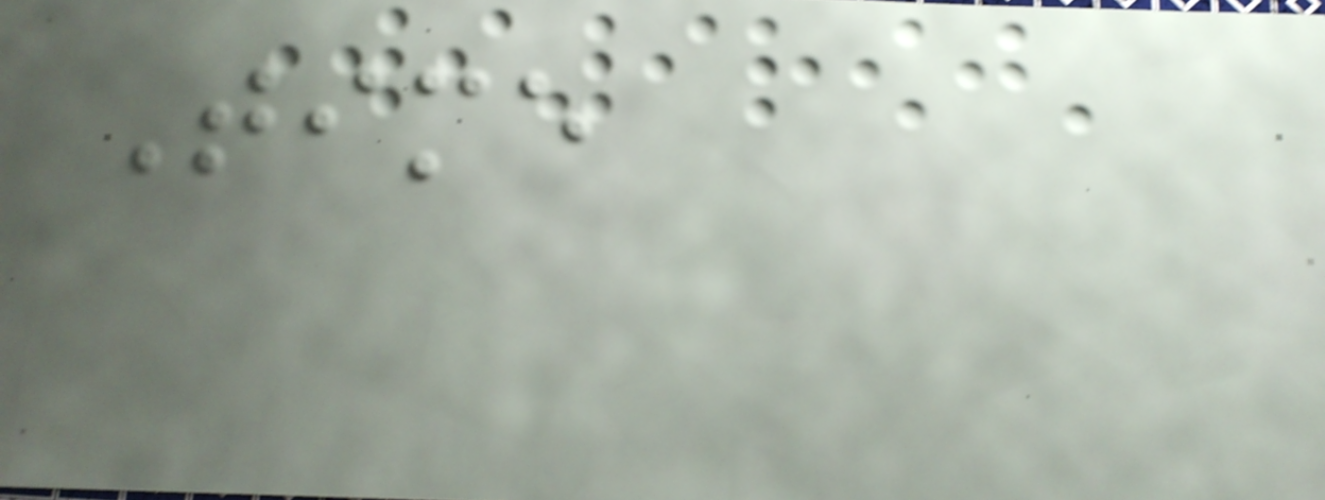Time
